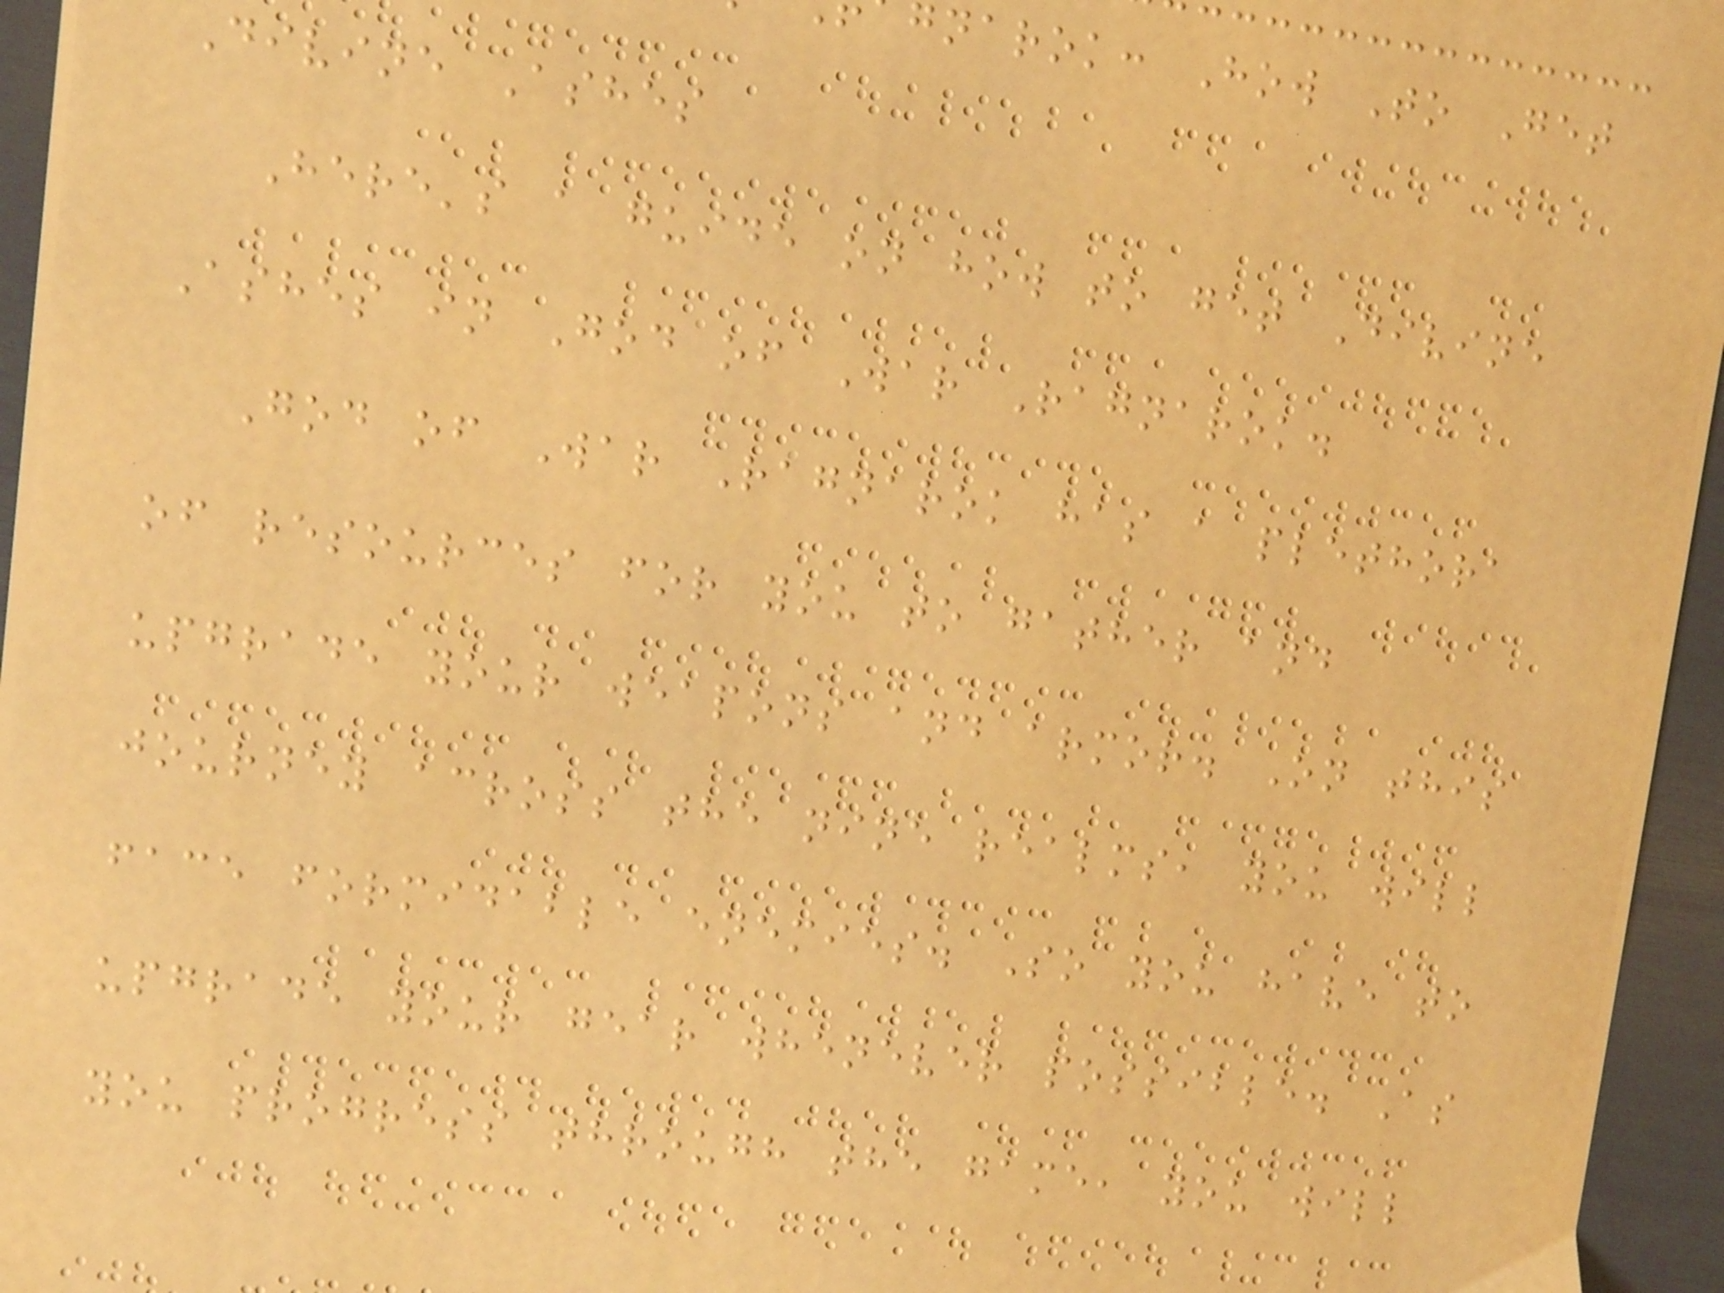gnarok: How To Get
Divine Ashes
Here's a guide on how to get Divine
Ashes in God of War Ragnarok.
God of War Ragnarok has a plethora
of resources for you to gather and
upgrade your weapons and armor. On this
journey across the nine realms, you will
face formidable enemies. So you have to
upgrade your gear whenever possible. As
you progress through the game, you will
